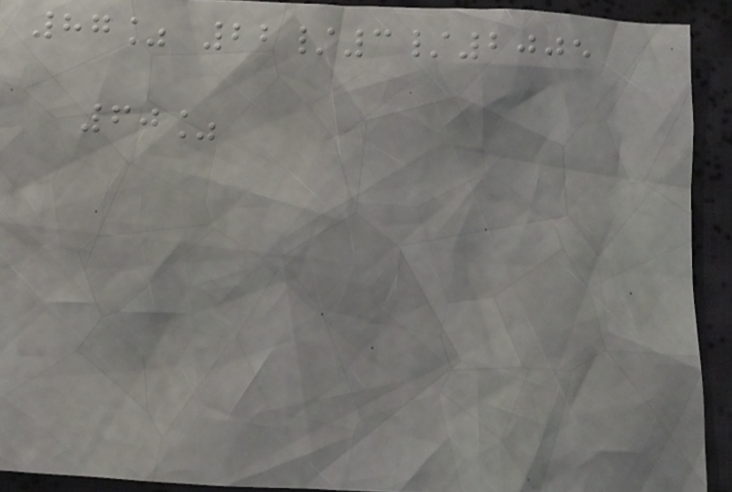87% 22/3/2005
60%
